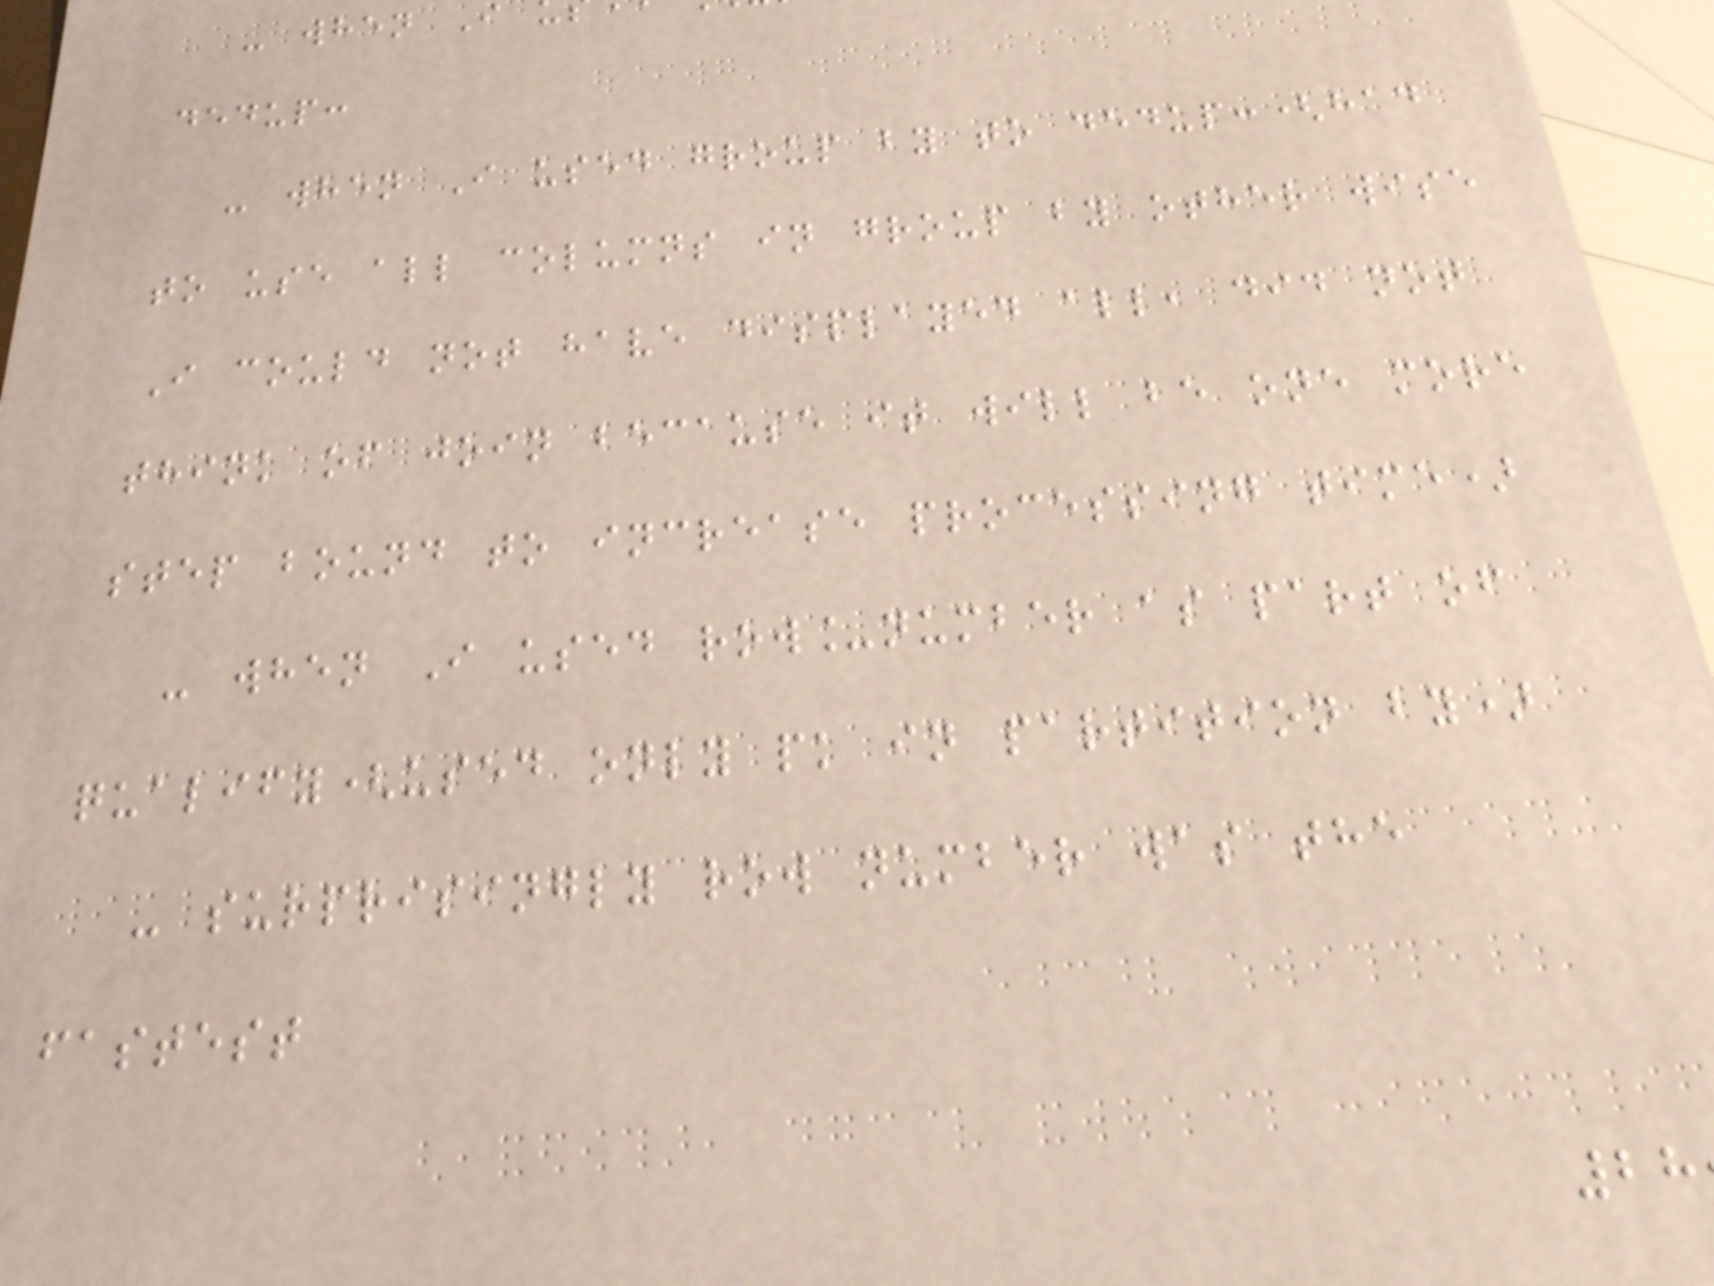- when I
dedup:
- when I used group by to dedup:(had
to use all columns in group by other wise
I could not have displayed all, did not
think of join because it will be one more
step bound to increase processing time)
- when I used row_number as part of
qualify(used only pk in partition by)
- surprisingly row number was the
fastest
